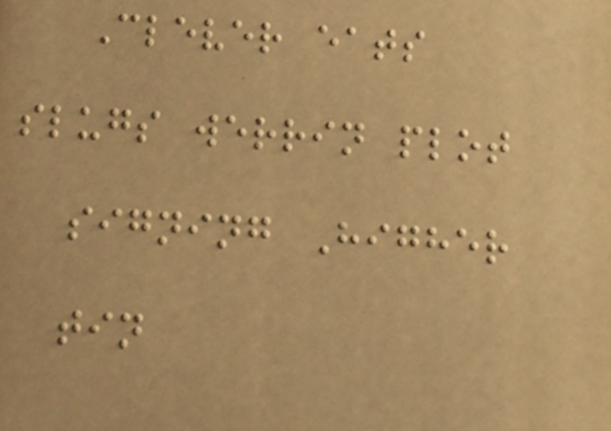Clever eats
slugs werrin plot
signing Higher
tin
